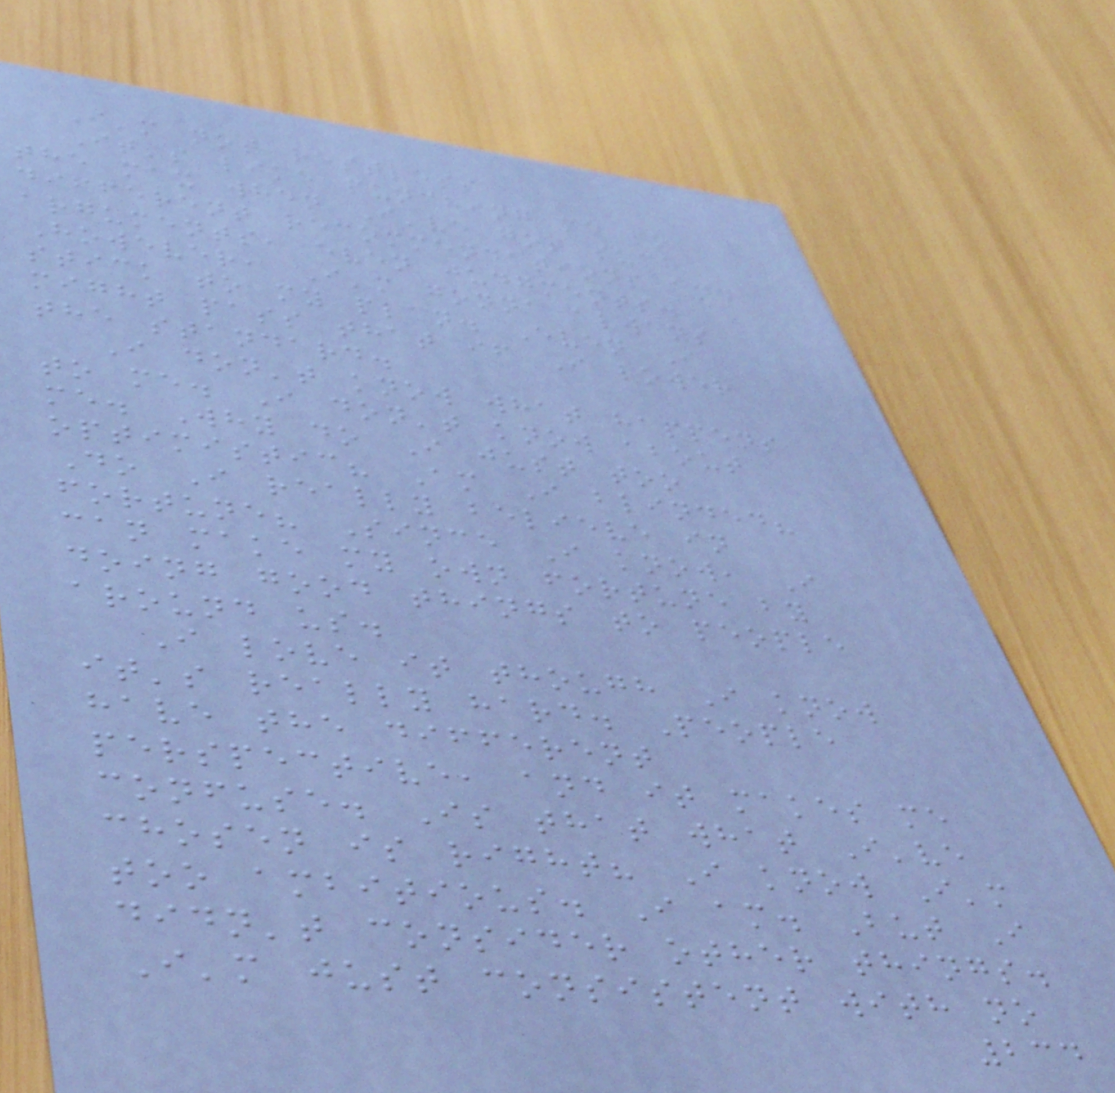I'm not restless
It's like punching me to
the max when I've got such
different recommendations and
arguments, even judgments.
However, I'm gonna always
stick to my plan. Even I
might pass that if I lower
the standard.
I don't know what happens
to me. I don't know about
me. Why do I just too
optimistic? Am I blinded?
Do I really believe in
fortune? Since I know, I
can make my own fortune by
doing good things to people
around us.
I love it though I know
it's really hard. People
have the different
perspective, and it makes me
confuse. Is that what I've
chosen is right? I know I'm
too ambitious. I am. But I
didn't consider other things.
I'm just consistent with no
234
